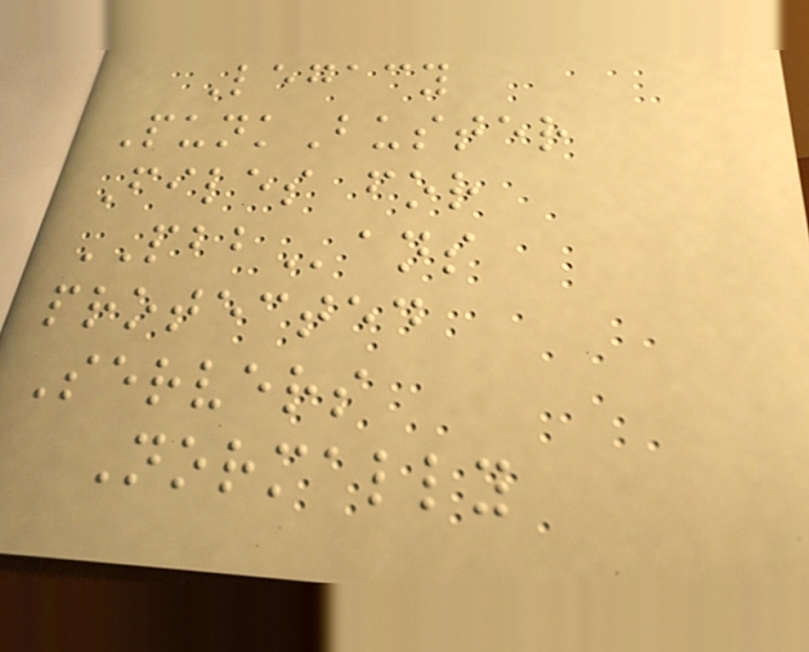Legacy
PunkBuster
Files for
PBBans
protected
Servers
Normally
